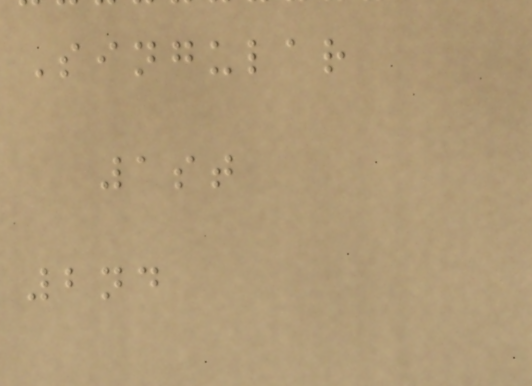Singular
1st
2nd
